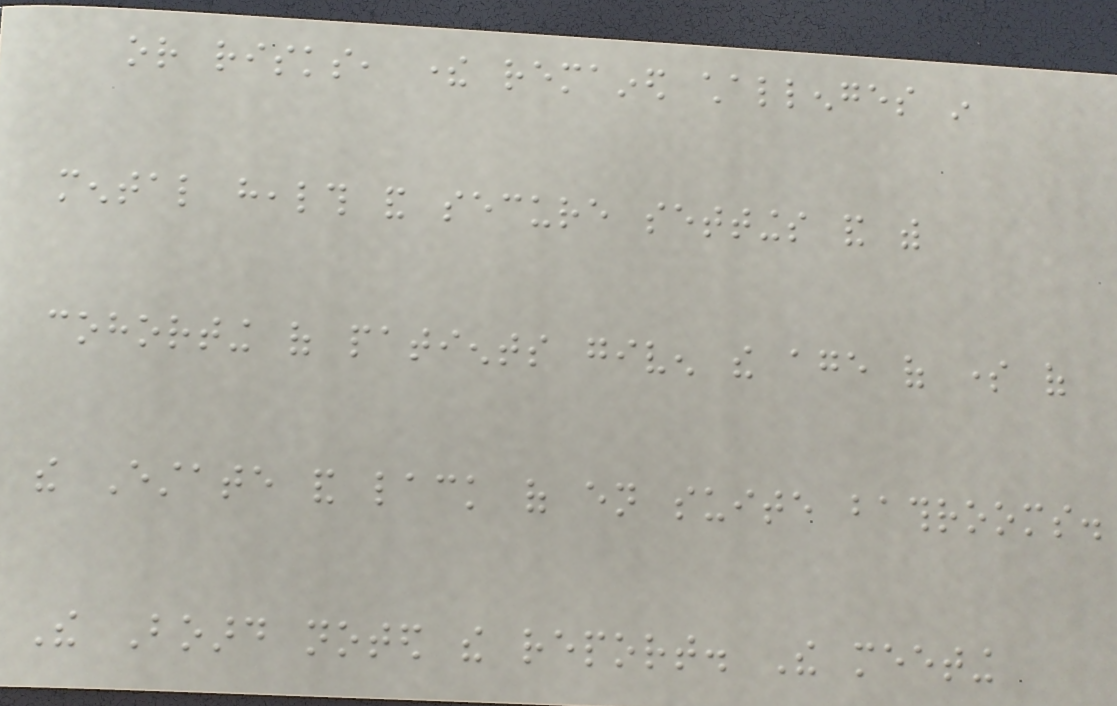or risks, there remained challenges in
mental health and secure settings and with
cohorting of patients given the age of some of
the Estate and lack of en suite bathrooms.
The Board noted the report. The meeting
